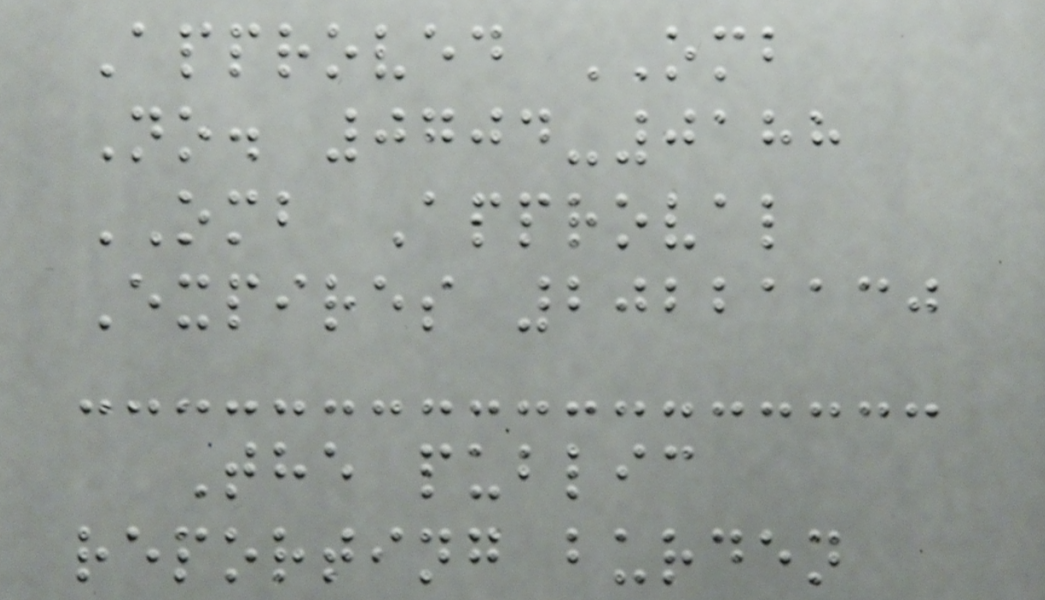Approved OMB
No. 0704-0188
OMB Approval
Expires 20221130
The public
reporting burden
